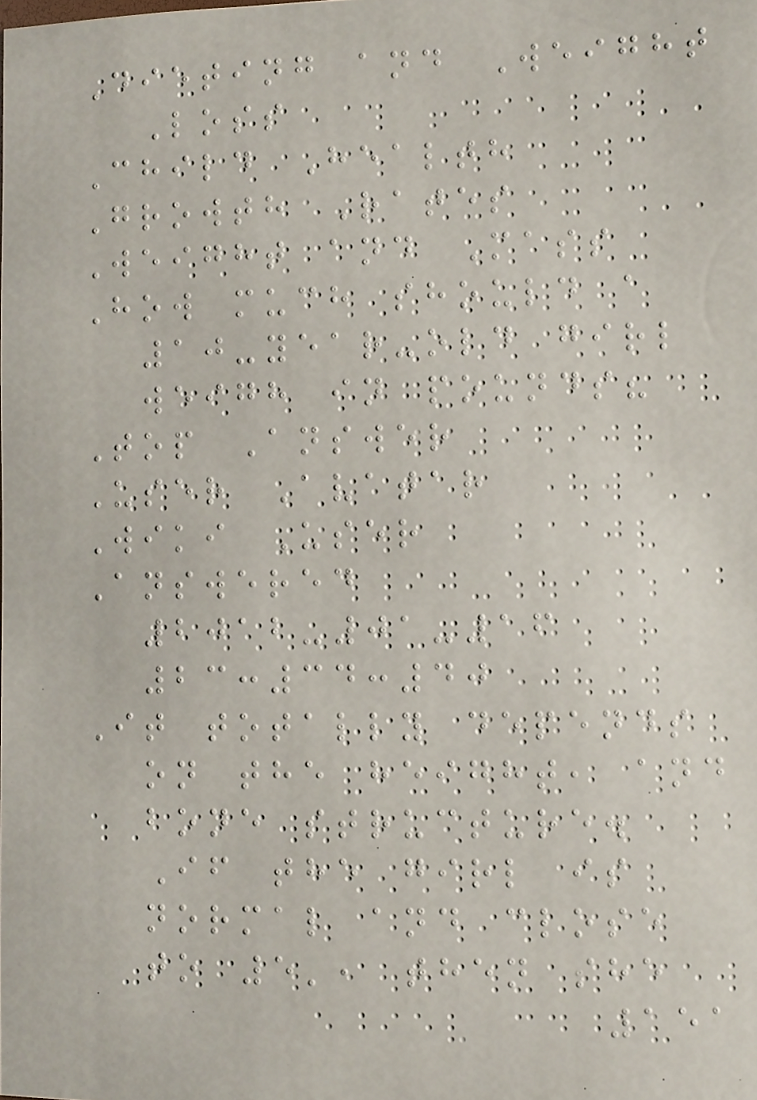Dieting and Weight
Loss
Child Health
Growth Rates
Weight and Mass
How much should a
10-year-old girl
weigh in pounds?
Top Answer
User Avatar
Wiki User
Answered
2012-01-16
23:34:40
It totally depends
on the height, and
bone structure.
If the girl is
normal and close
to 5', then she
151
